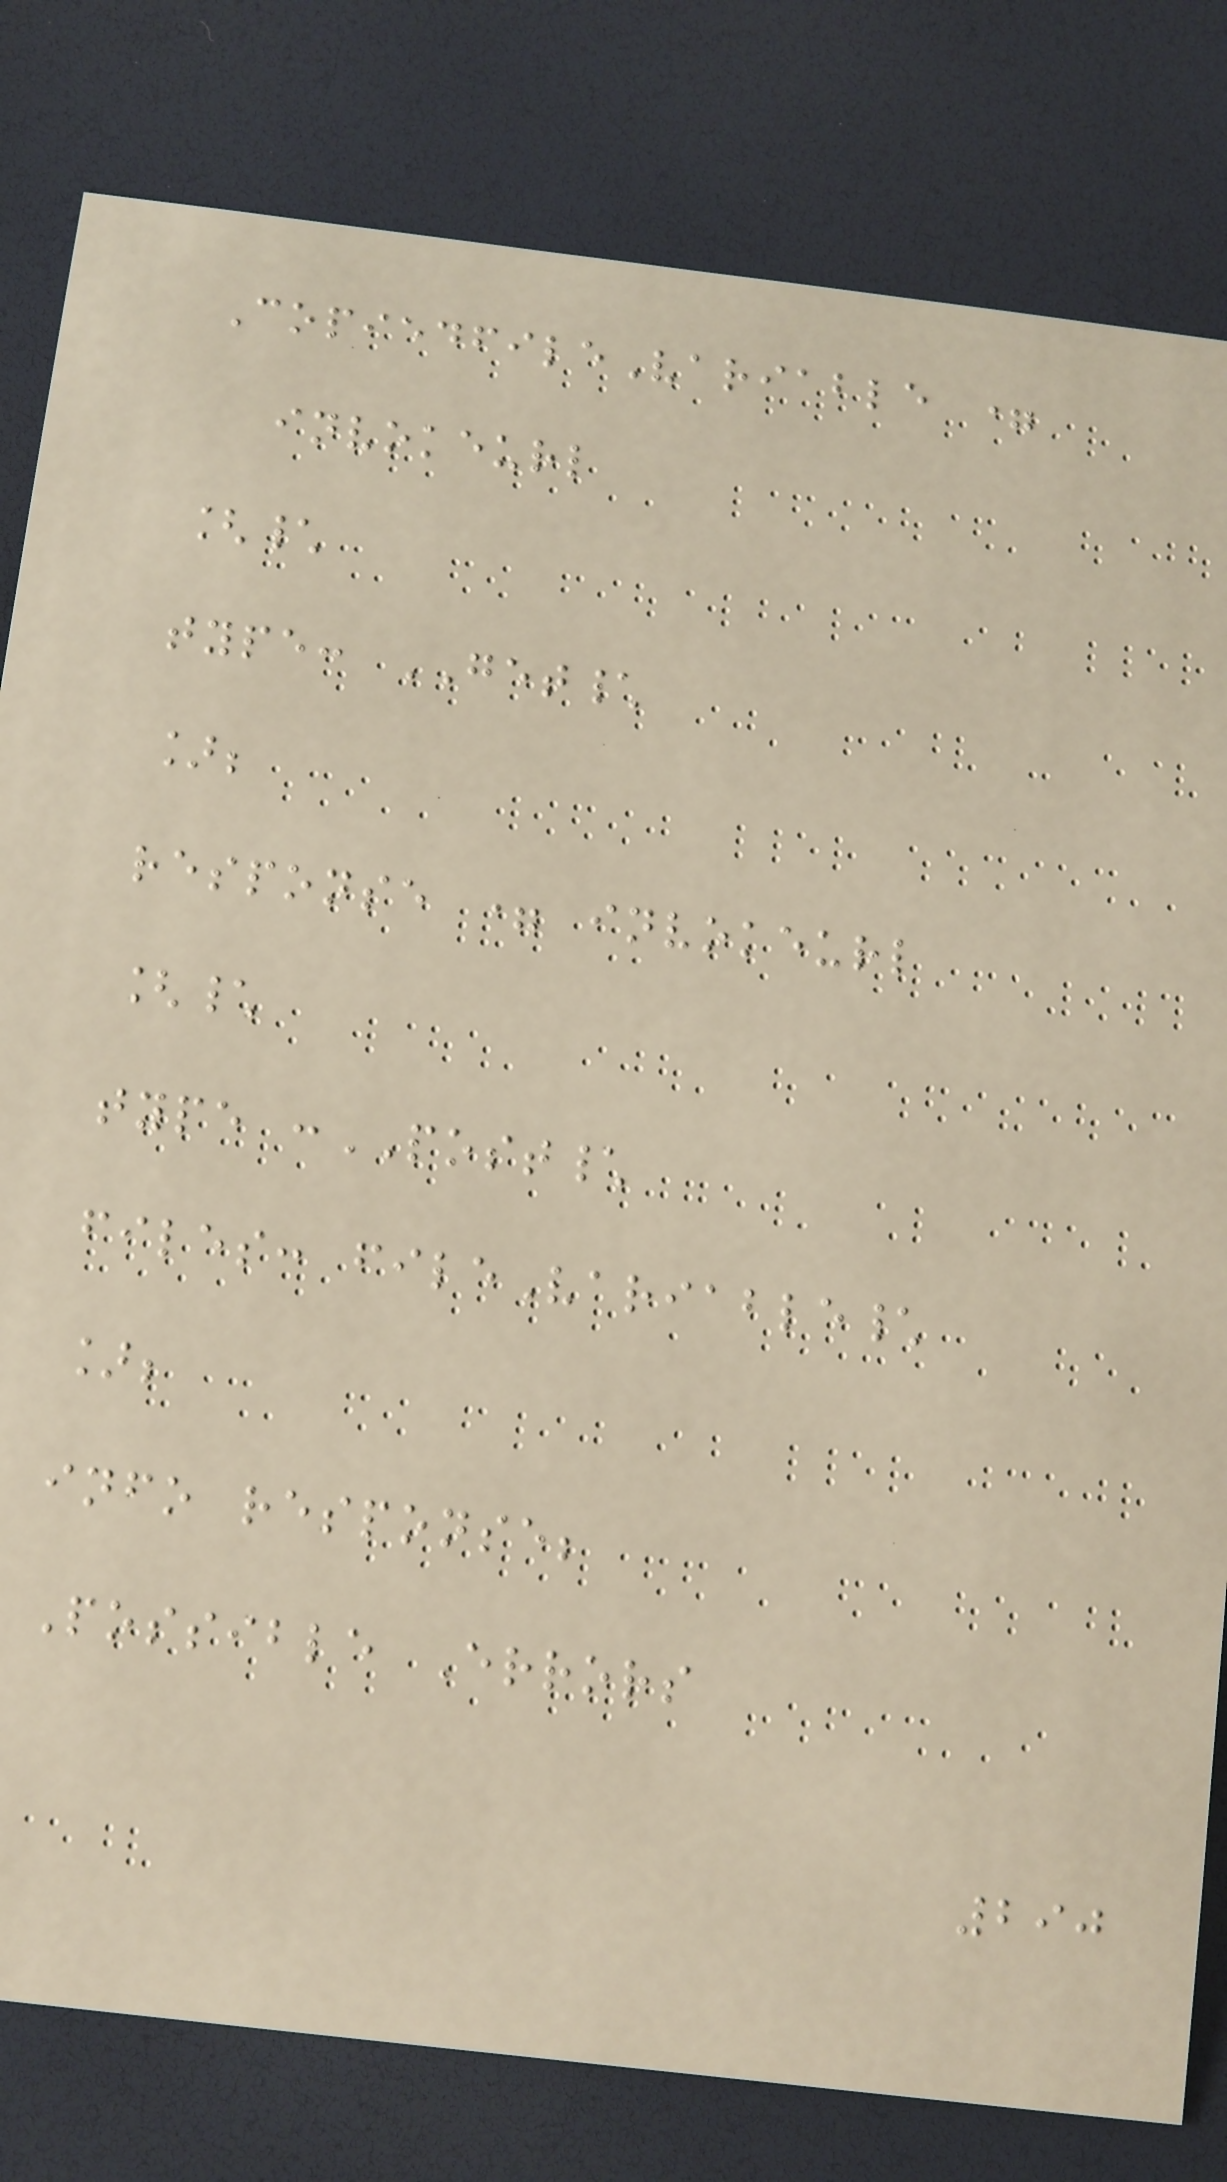CopiedfileVariable =
invokeurl
[\
type: GET\
];
response = invokeurl
[\
type :POST\
files: fileVariable\
];
info response;
Possible Errors
290
